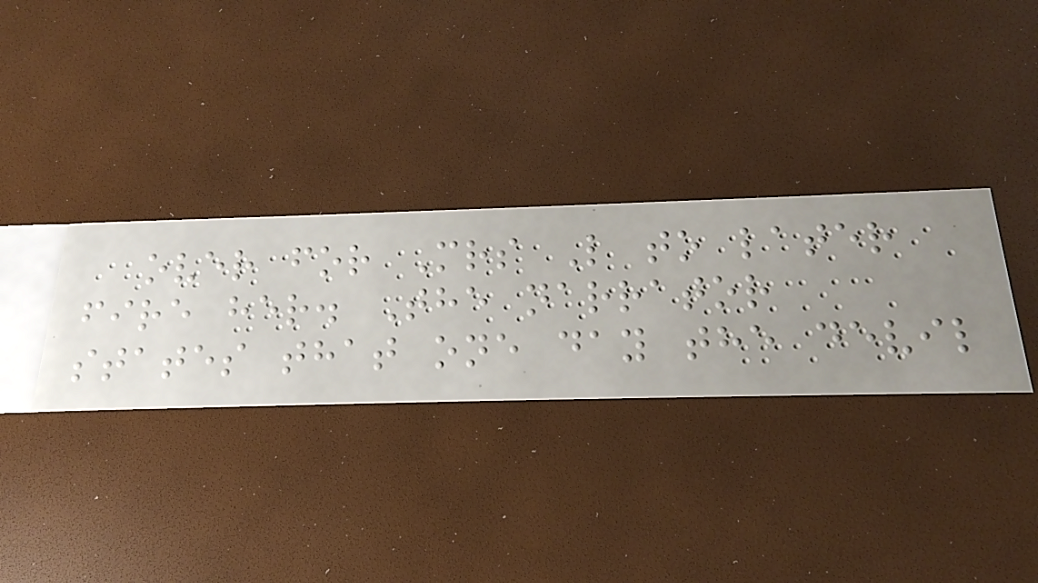over for Mrs L to later
fire her. The narrator
states that one day the devil
